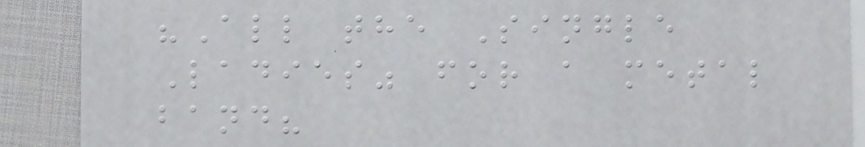"All the Single
Ladies" for a metal
band?
